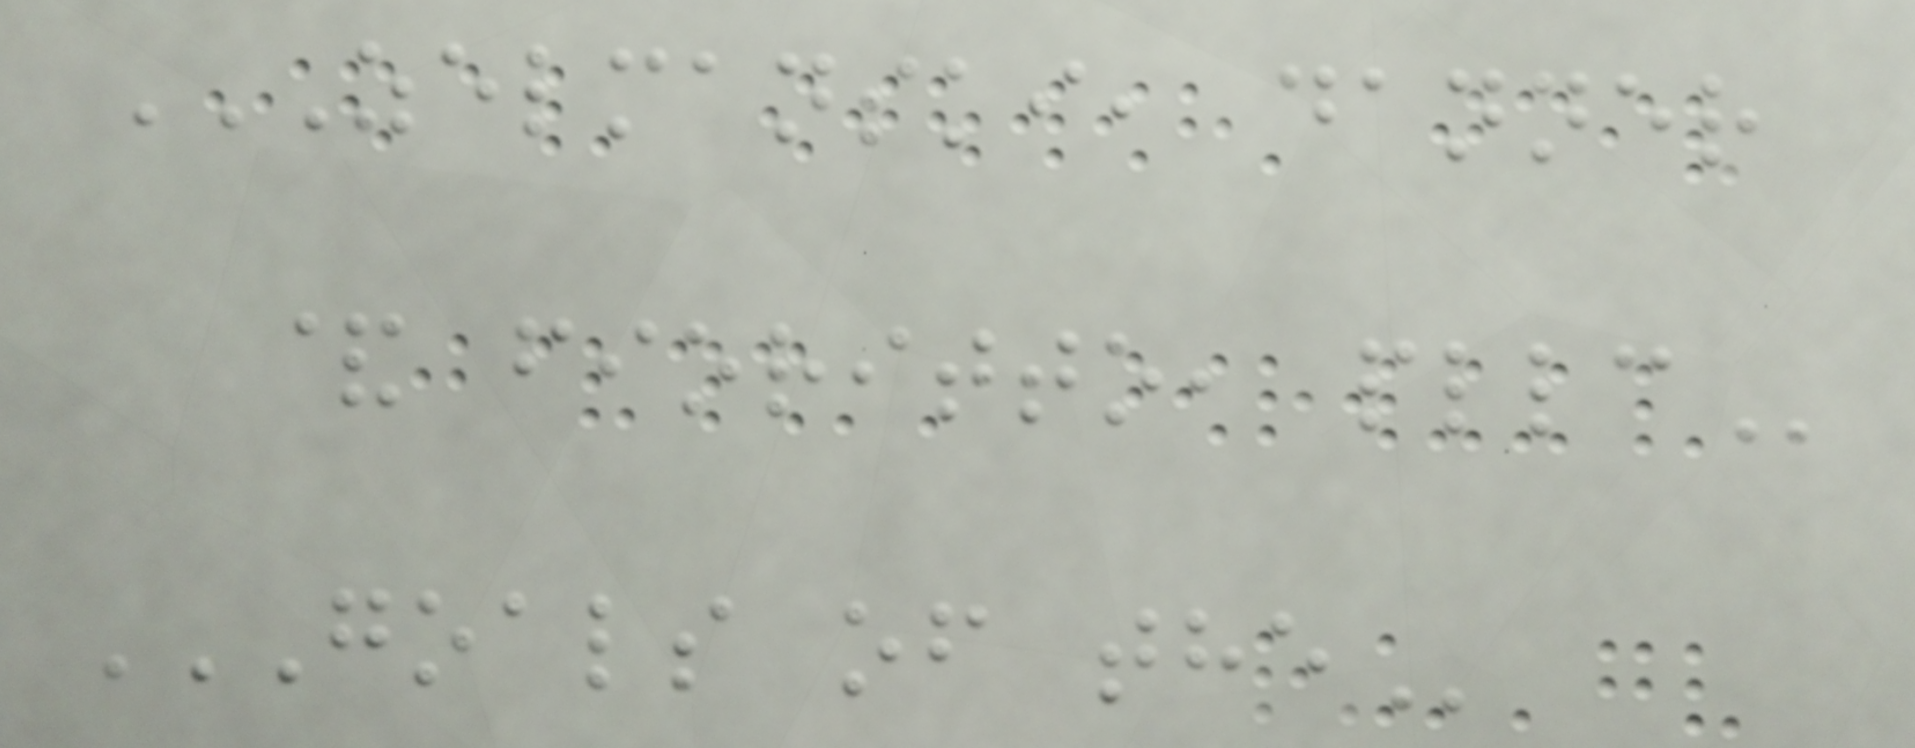ZELMANSKI, DANNER
& FIORITTO, PLLC
GOALS OF THE
